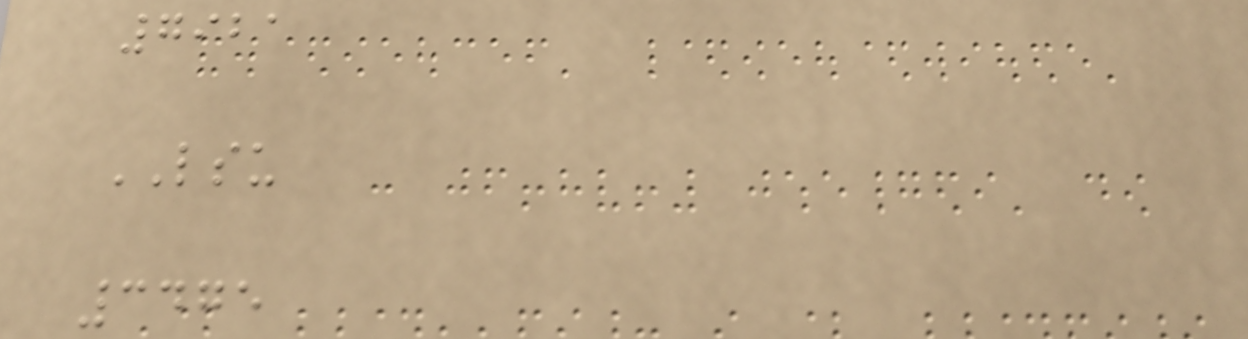7921
LSU
3475
